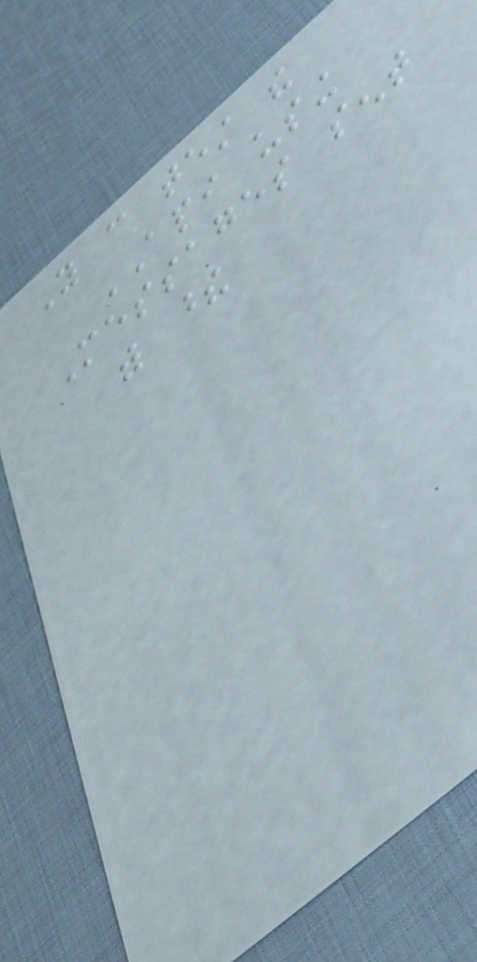You can test the
API using
Messages sent
with these
